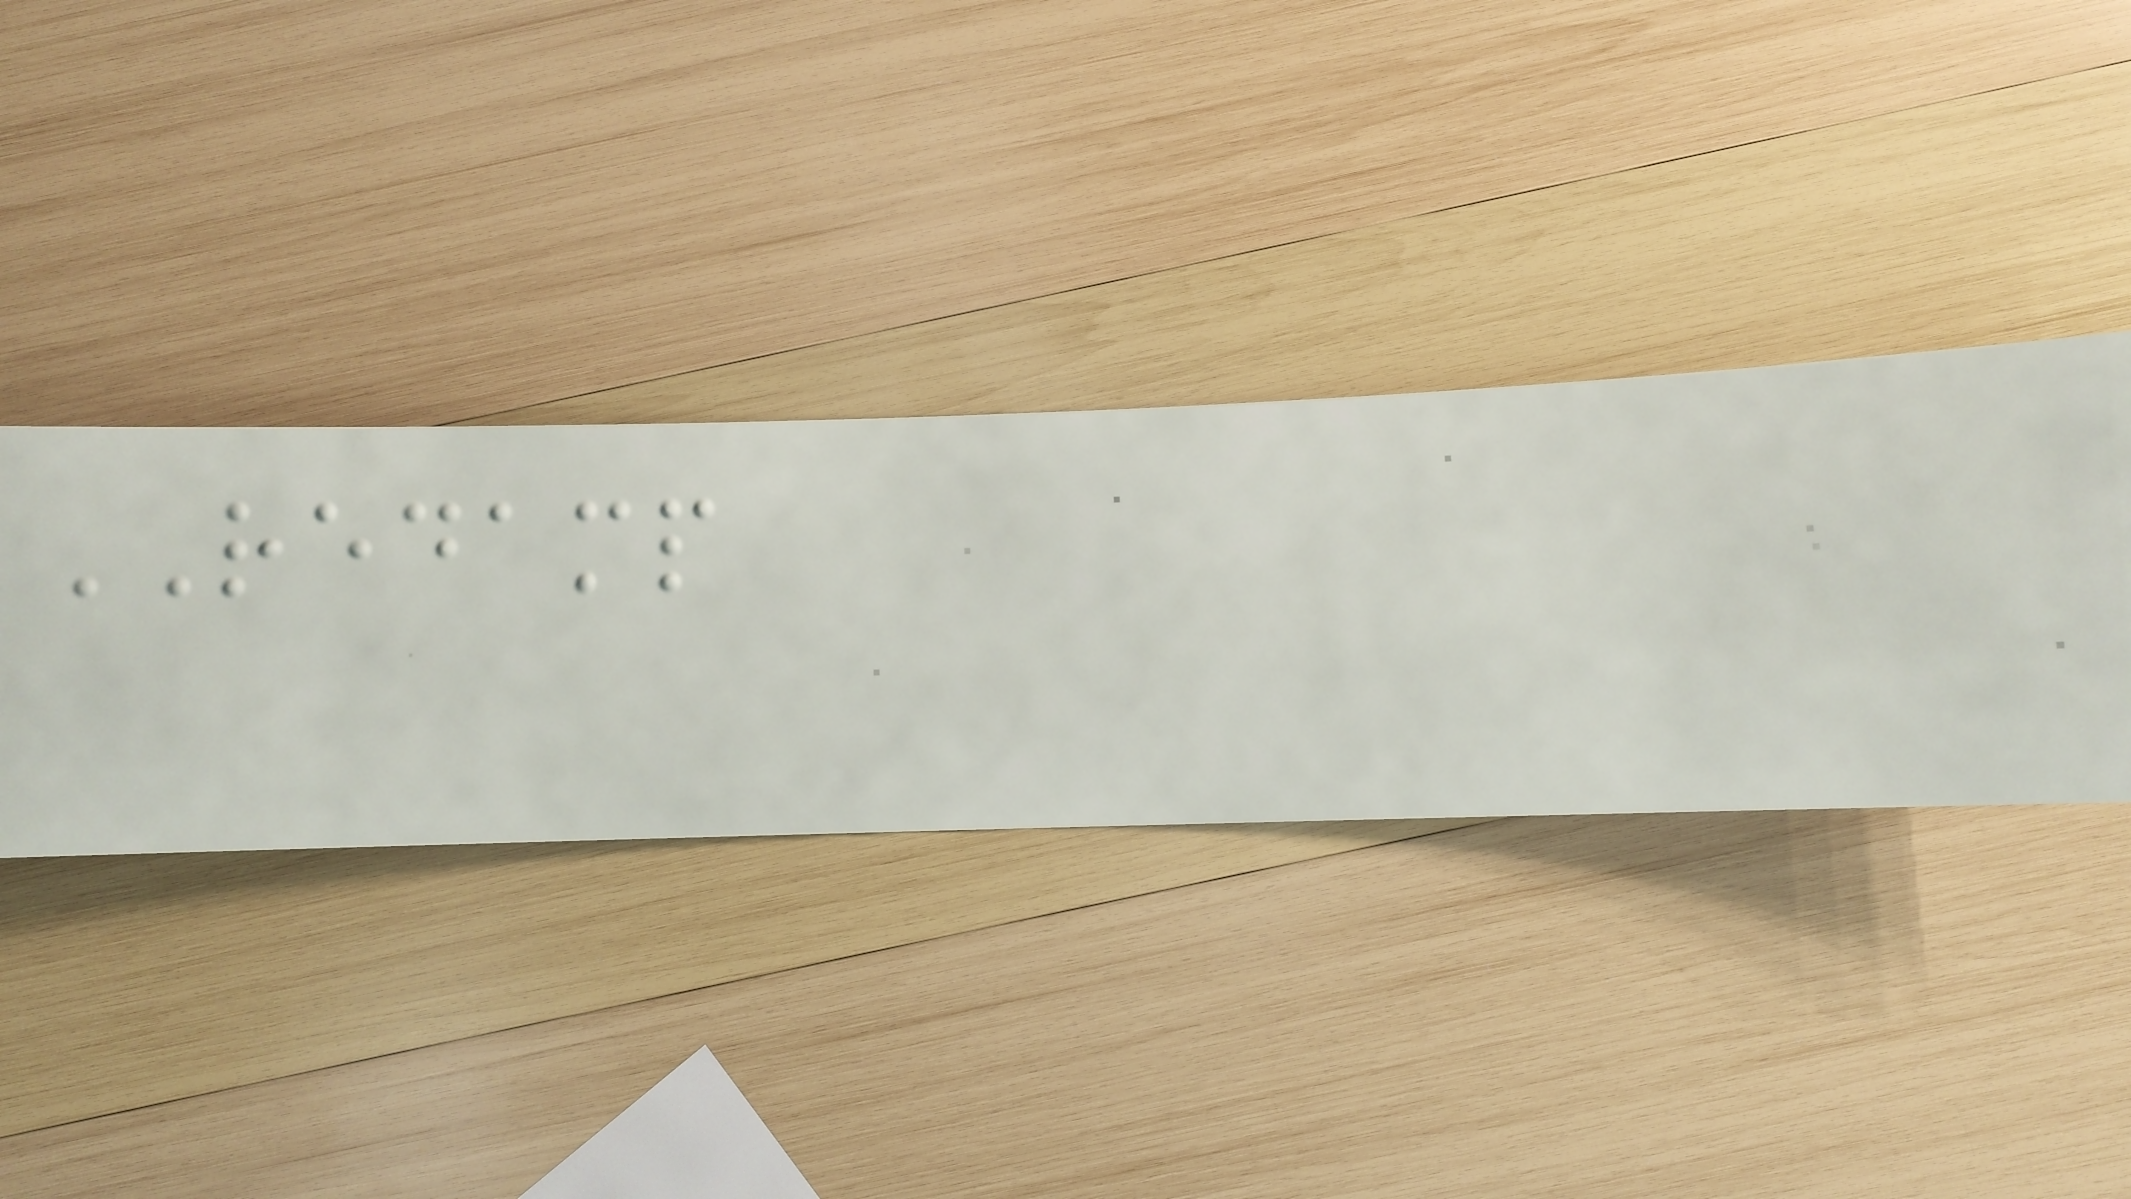REDAMP
